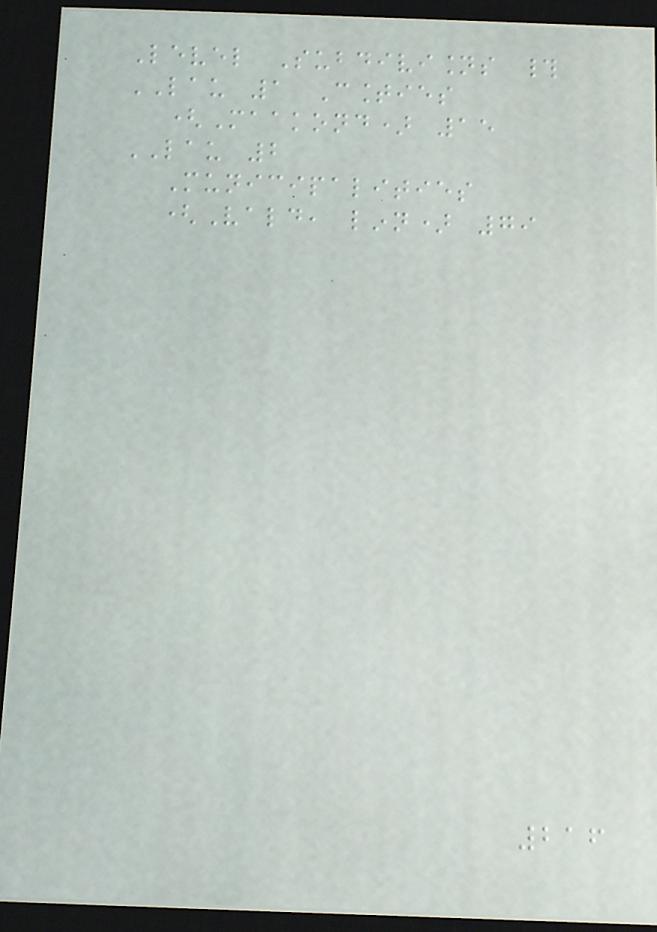Level Subdivisions #
LAU 1 Counties
(Maakond) 15
LAU 2
Municipalities
(Vald, linn) 79
216
